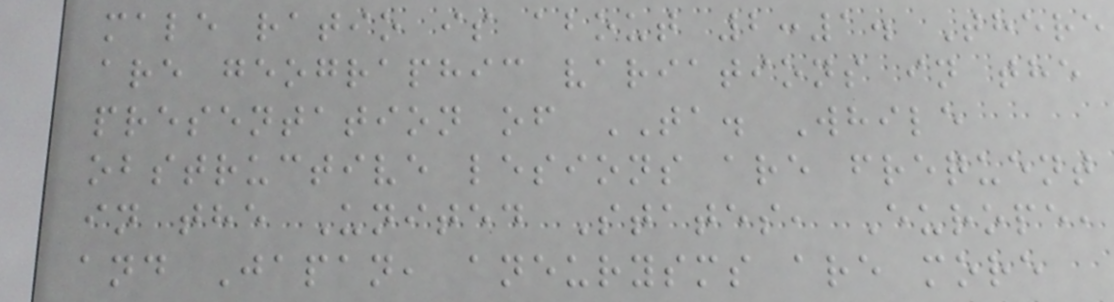male ratio is about 2:1. There
are geographic variations in the
presentation of TA. While
obstructive lesions are frequent
in the United States, Europe,
and Japan, aneurysms are more
